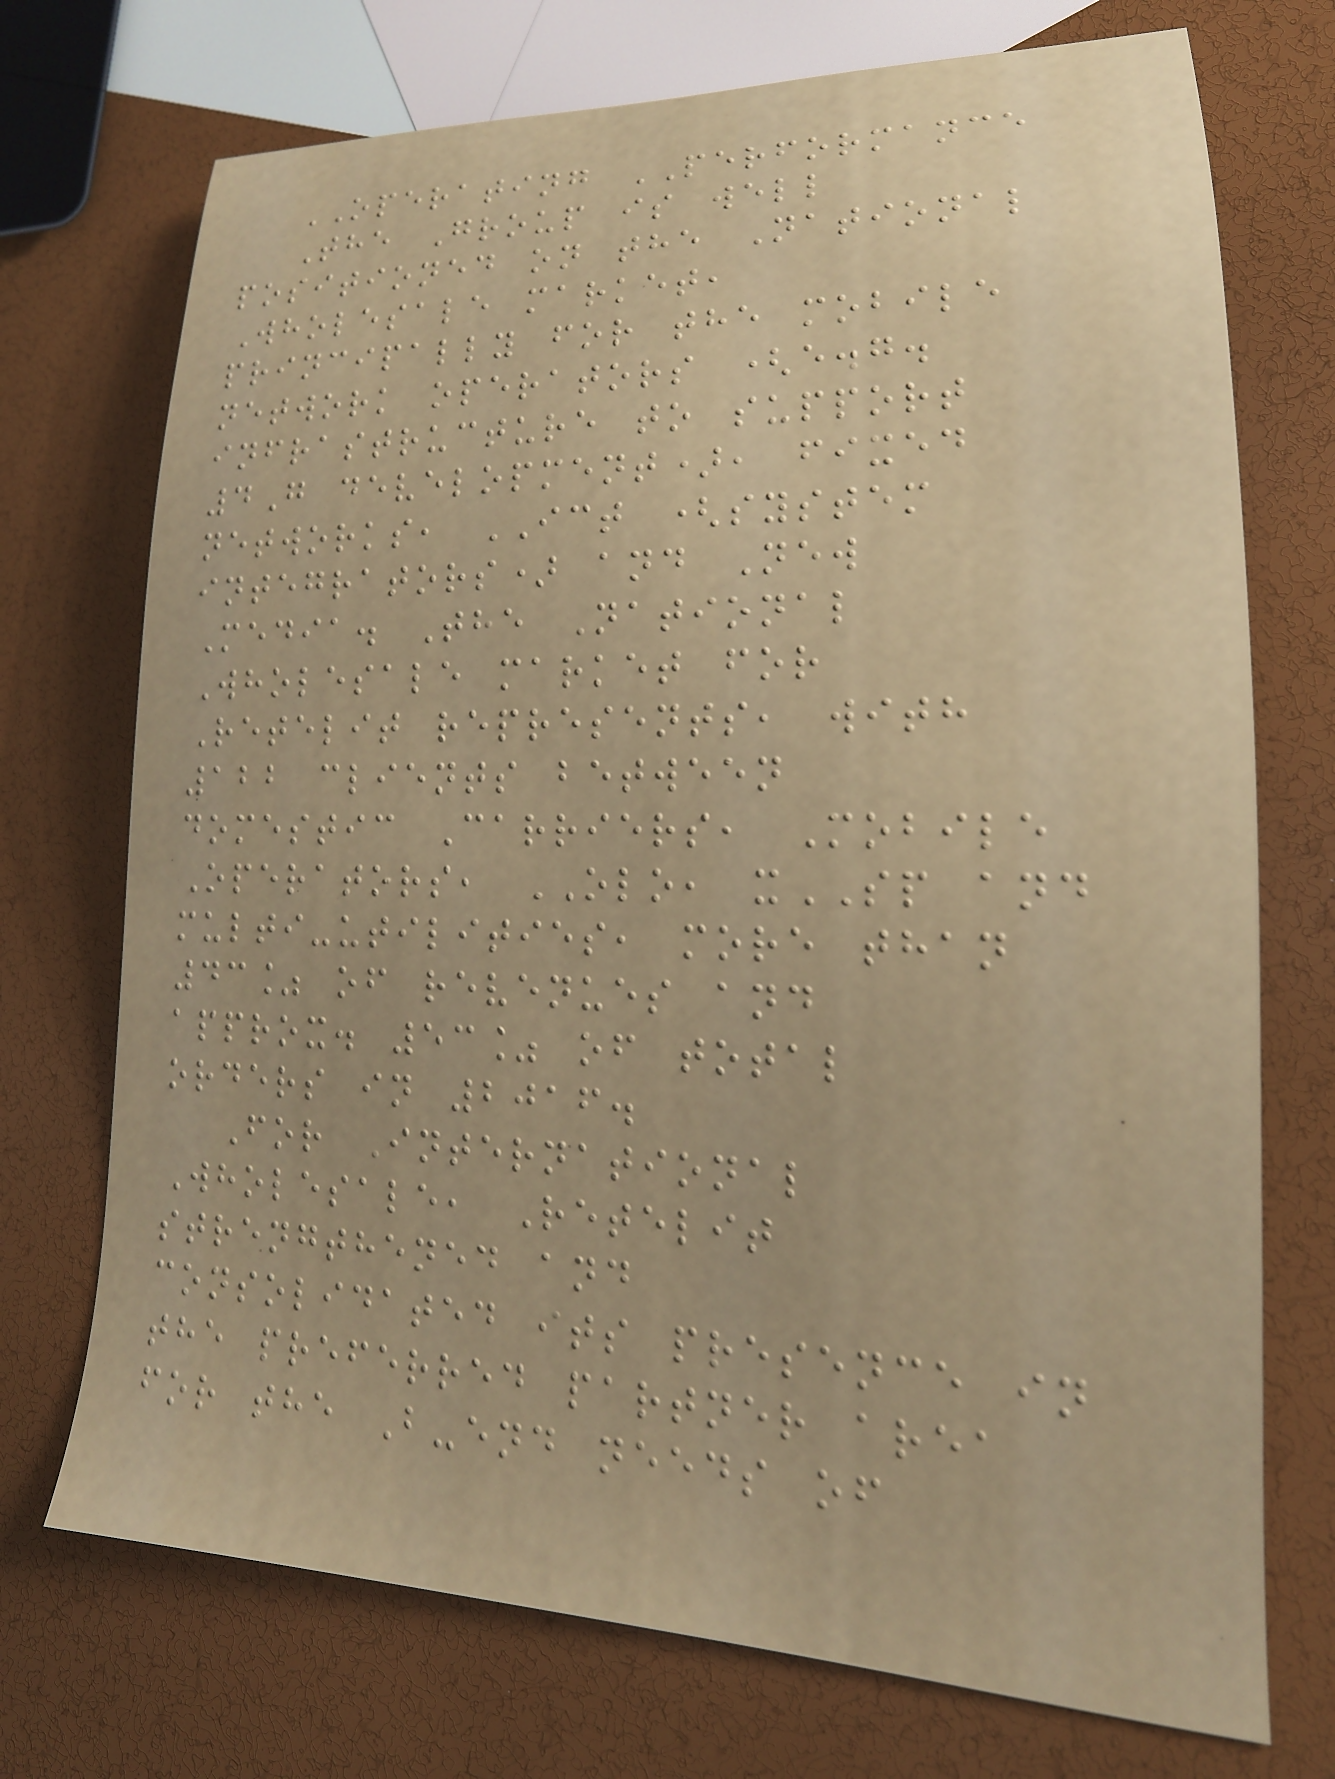OPERATING PERFORMANCE
The Group is well
positioned on the National
Wholesale market,
principally for the mobile
network operators (e.g.
infrastructure to support
4G development), fixed
networks, ICT (system
integrators) and New
Media. The National
Wholesale market for
Retelit represents, with
122 clients between
domestic Carriers, Mobile
Operators, OLO, xSP and
multi-utilities, more than
43% of revenues and
approx. 53% of total
orders in 2016.
For International
Wholesale, Retelit
strengthened and
consolidated its presence in
the preferred partner area
for the B-end needs of
